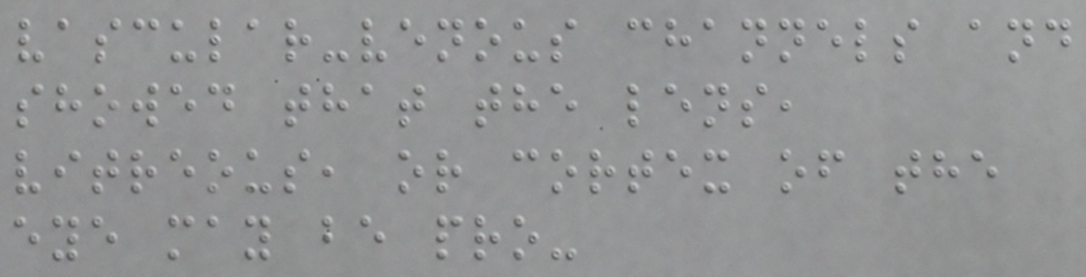vascular-venous channels and
showed that the lens,
vitreous, or cortex of the
eye may be pro-
